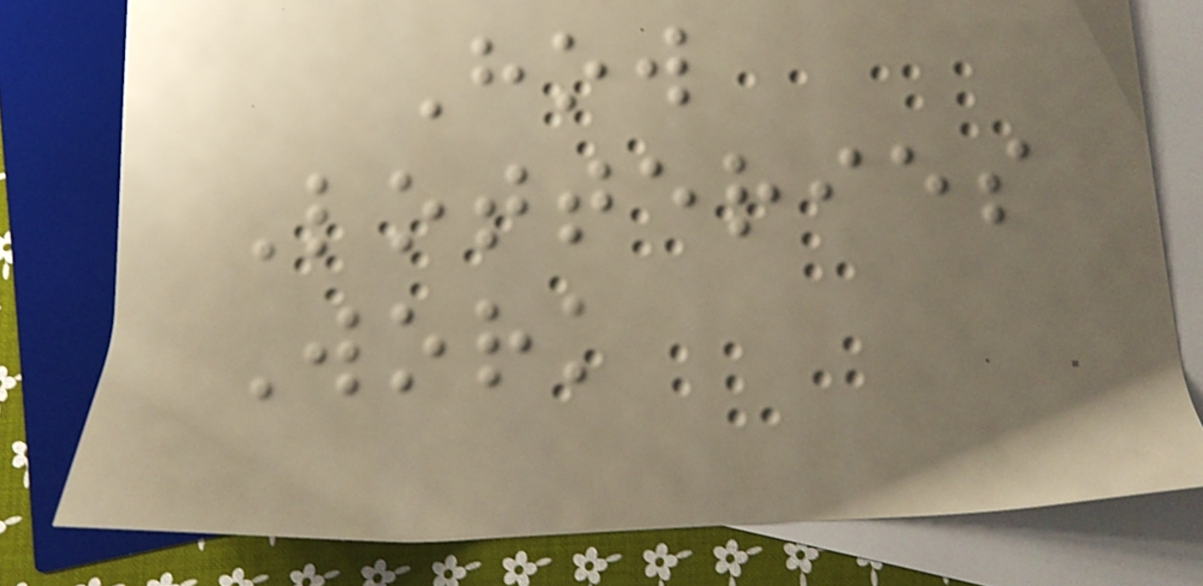How
Lotteries
Work
